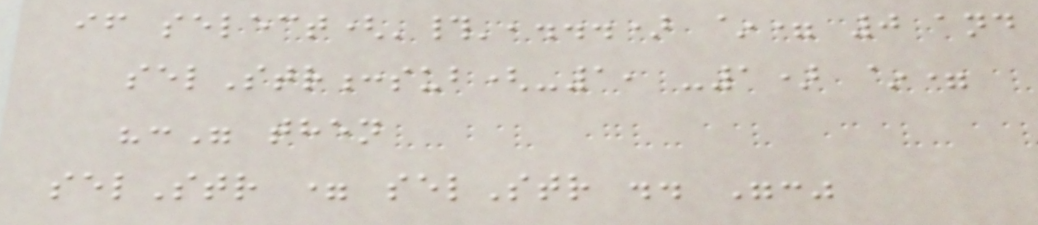if select('#',...) ~= 0 and
selStr:sub(-1, -1) ~=
":" then
selStr = selStr .. ":"
